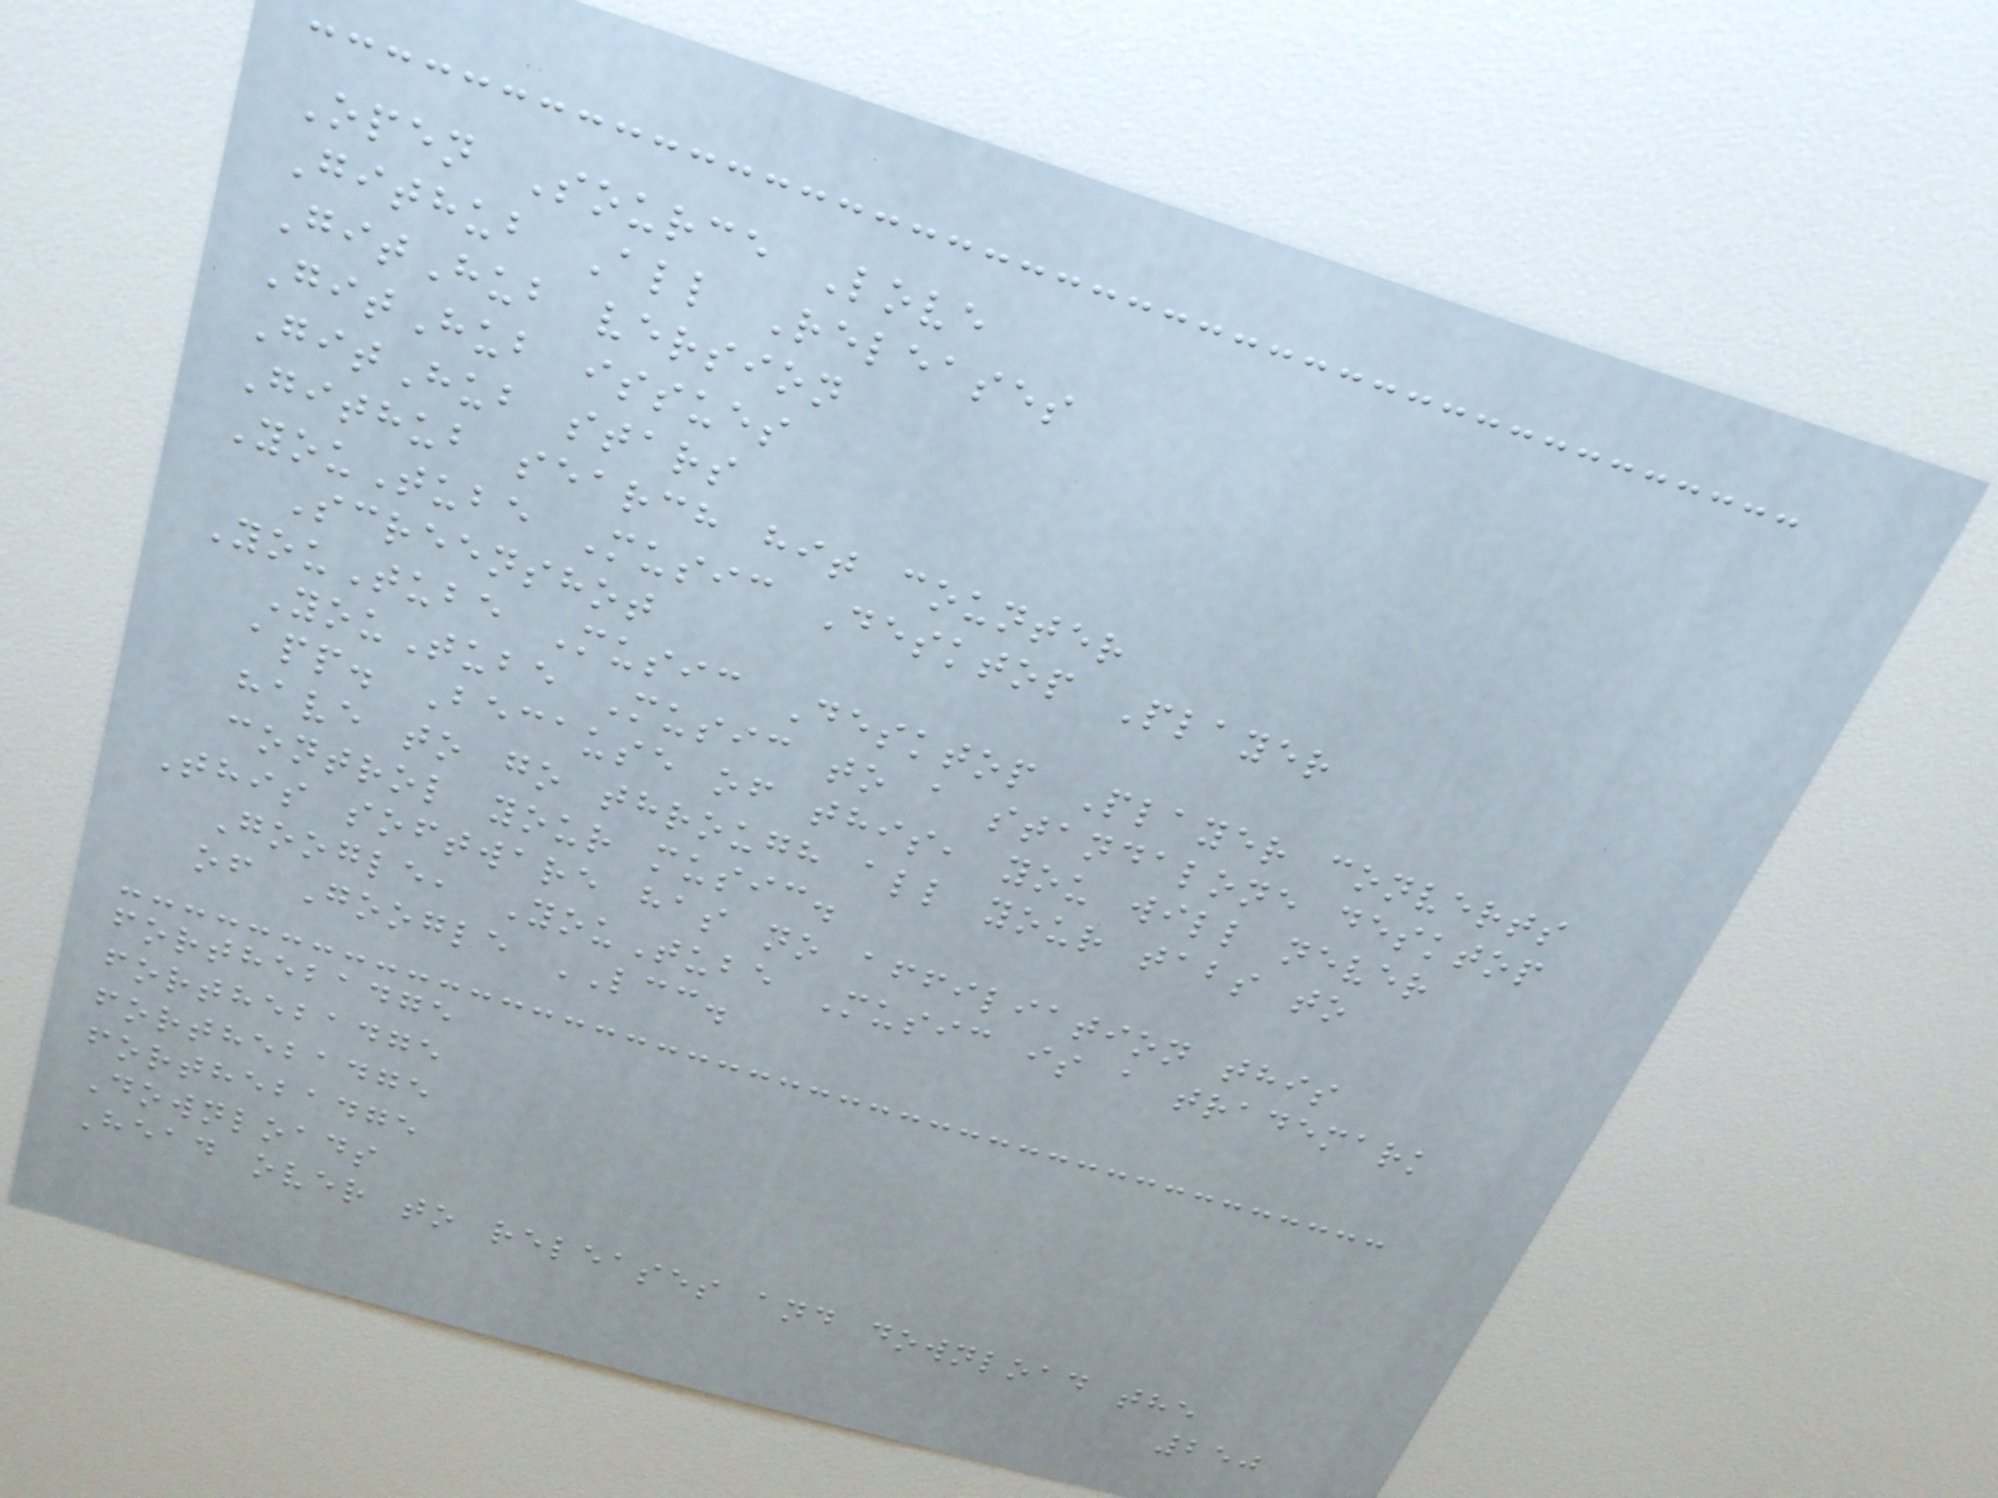Open Source Love
Github All Releases
GitHub version
GitHub issues
GitHub stars
Github search hit counter
YouTube Music Desktop Player
Screenshot
YouTube Music Desktop Player converts
YouTube Music to a standalone desktop
app. Because of this, you will never
have to go through all your tabs to
control your music.
This software has no affiliation this
Google, YouTube Music is a trademark
of Google LCC.
forthebadge
forthebadge
forthebadge
forthebadge
Downloads
Head over to releases and download the
250
